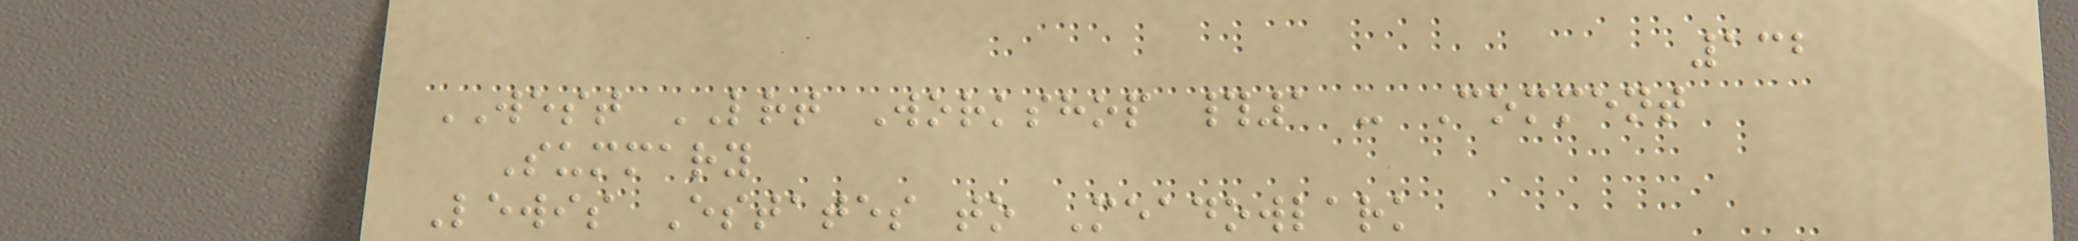132
WEST LRT Workshop #1 - Comment
Summary
Lewis Estates to Meadowlark
